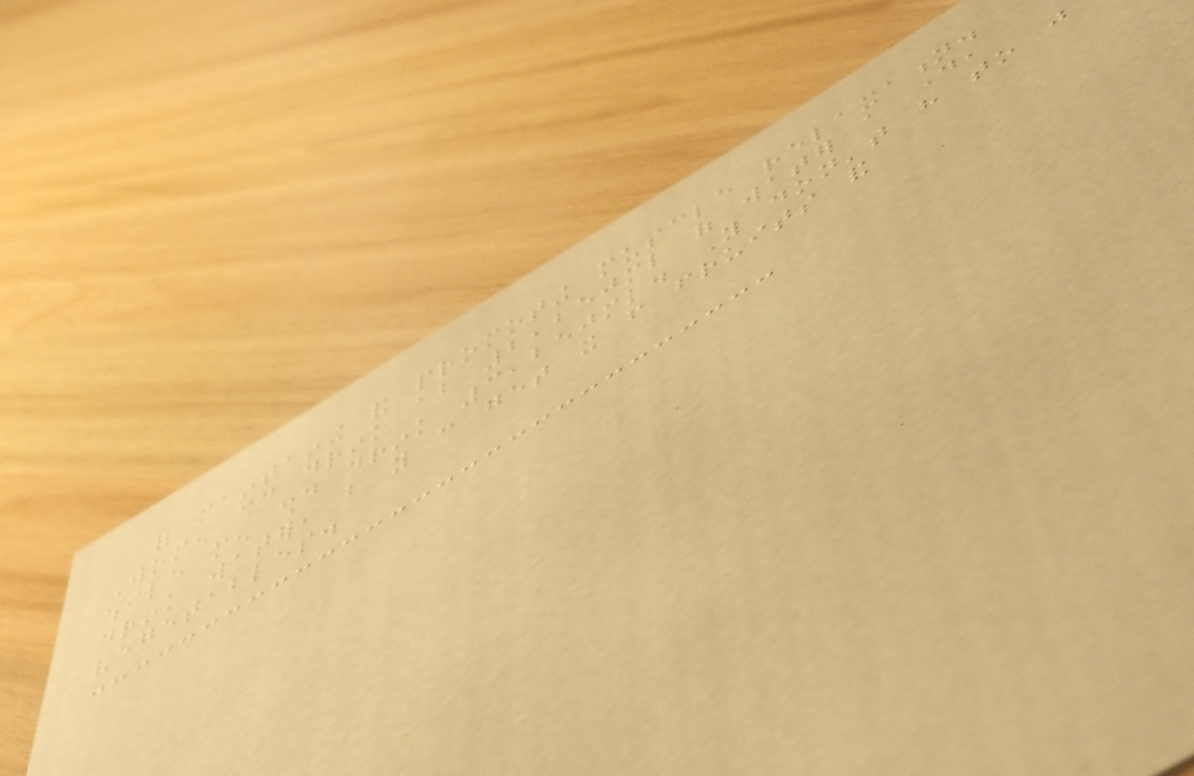for maintaining and promoting muscle relaxation.
Women should drink about 2,250ml of water a day,
while men should drink 3,250ml. You don't have to just
drink water, but you can get it from fruits and
vegetables.
